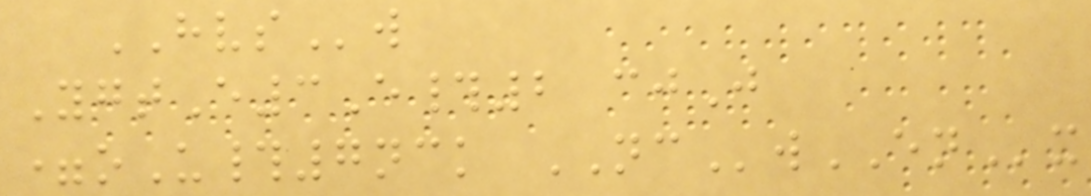HVSw
YgtE3E#2 cjJ
=oU#7nck NCwENx
